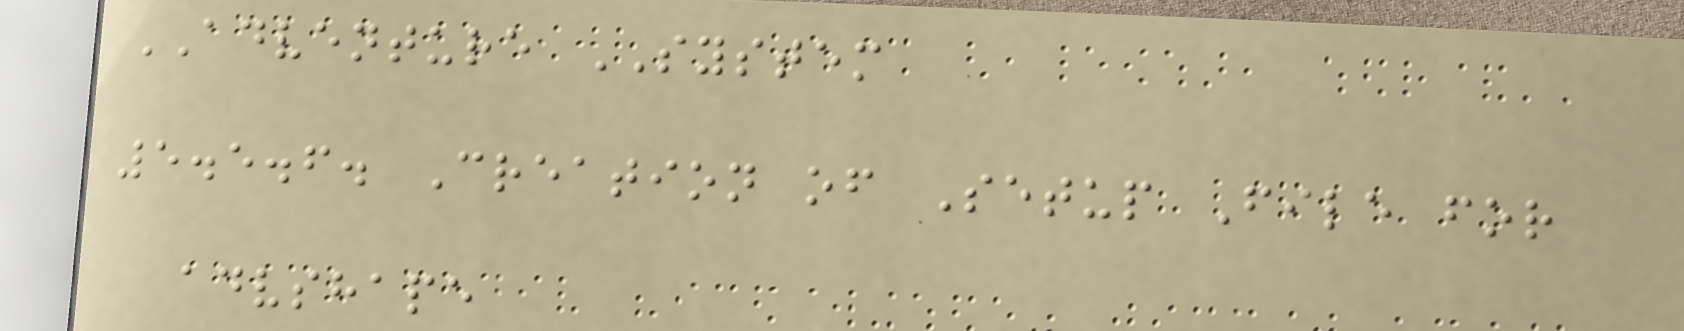ADVENTURE SYSTEM
5.5.6. Creation of Setup File for
advshape
